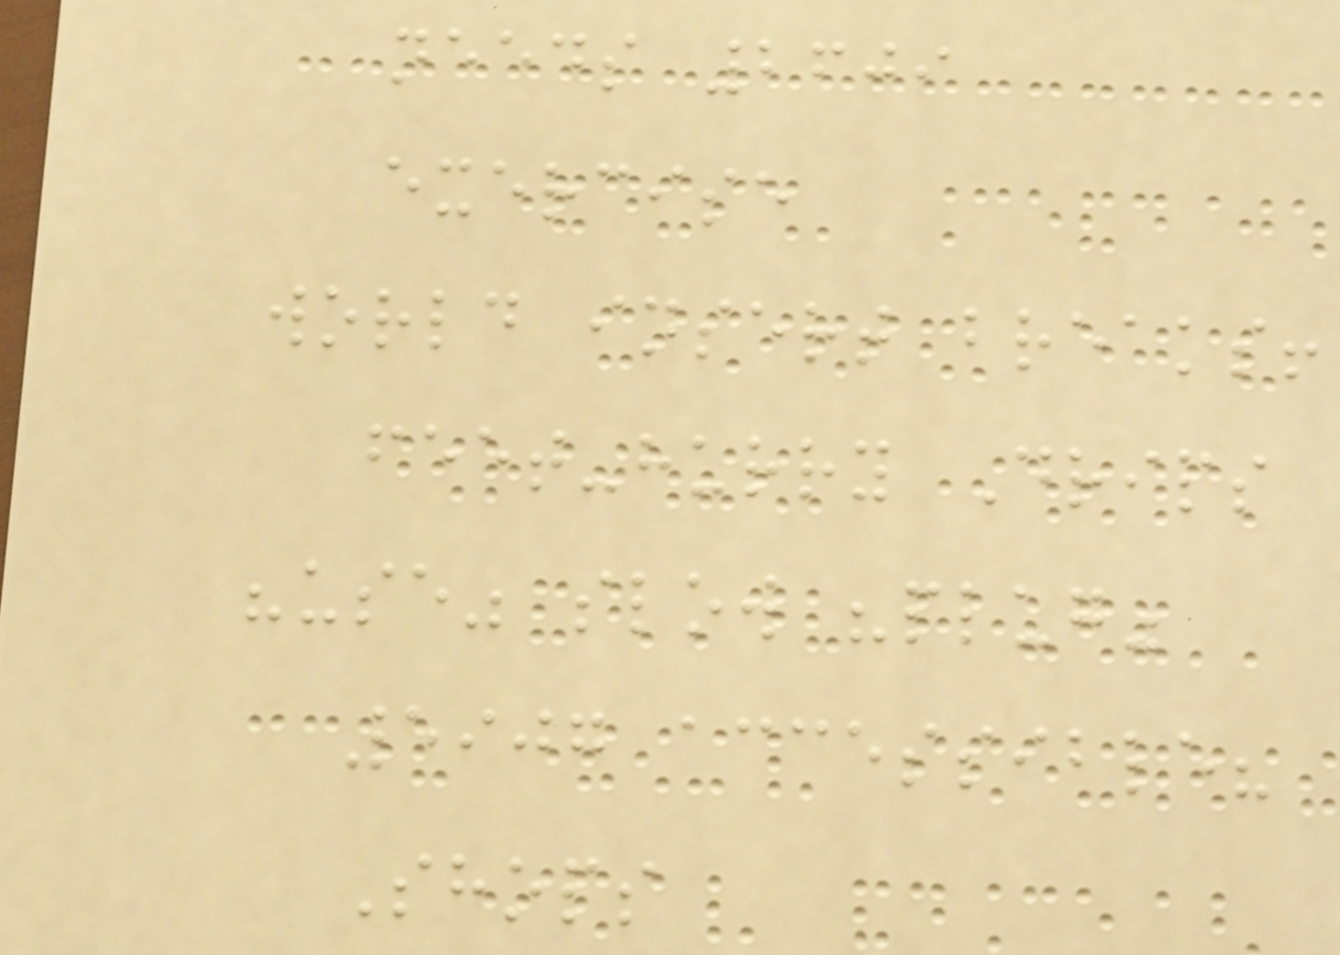needs 2609
exercise
world insert breaks!
feet-hurry Drips
"use" slow "plug"
5907 accessible?
Shops
